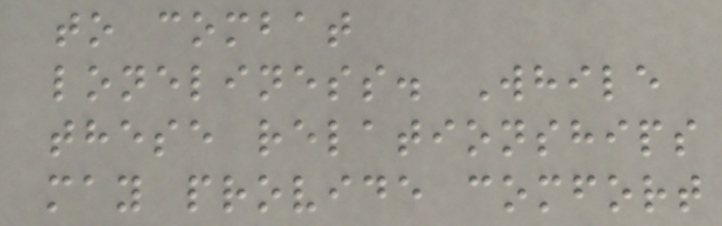to combat
loneliness. While
these relationships
may provide comfort
